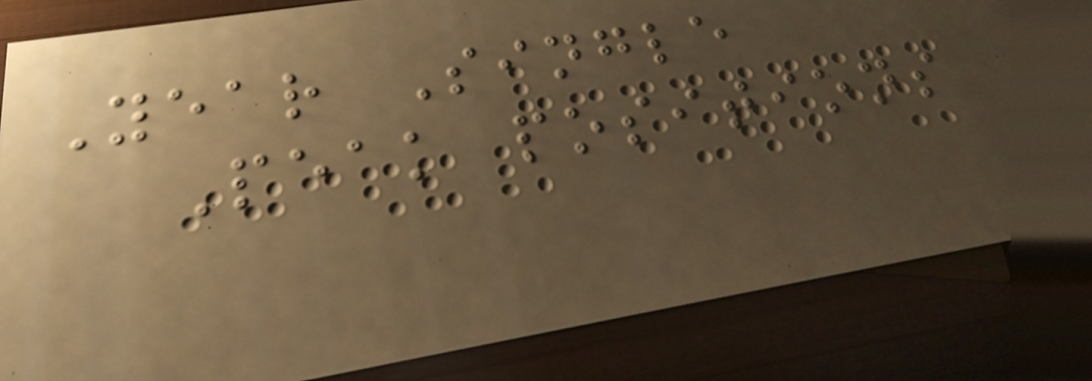Year Single
Peak positions
